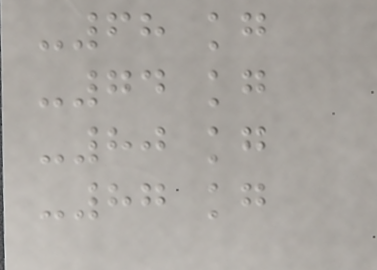-68 kg
-74 kg
-80 kg
-87 kg
